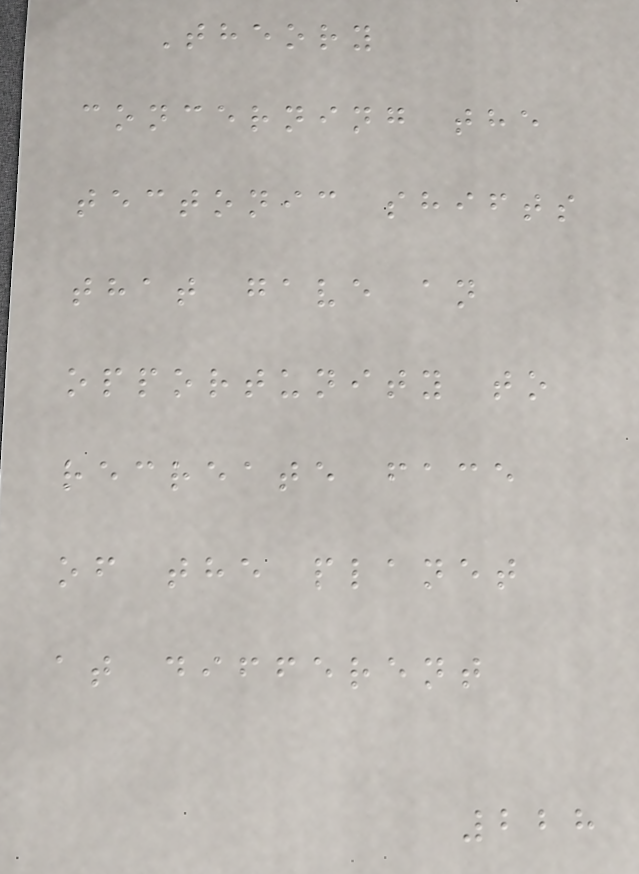Theory
concerning the
tectonic shifts
that gave an
opportunity to
recreate face
of the planet
at different
228
